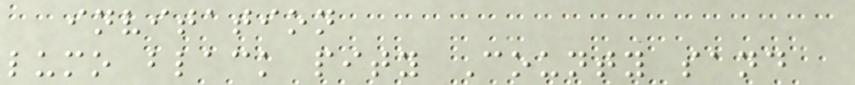invitation
lumo black pity County sand
